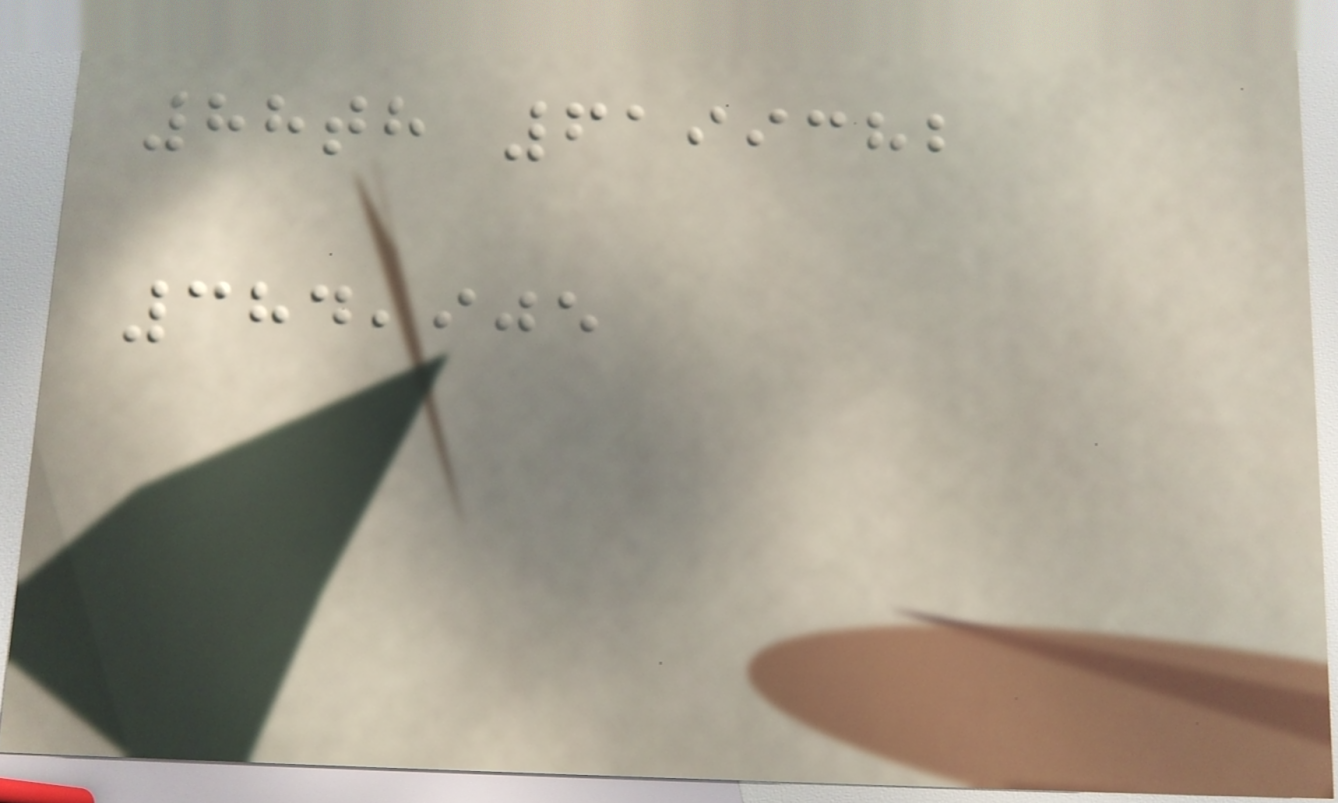88th 6199382
384,905
